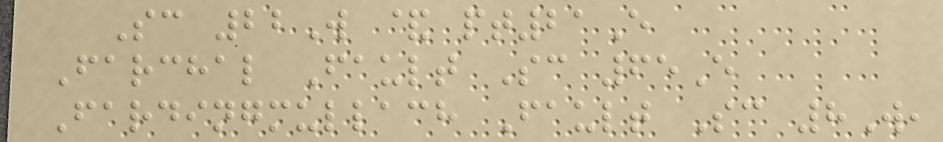Sc 22W & pt21E
Farchal Fault Sc 65E
Fardingmullach Fault Sc 8W,
